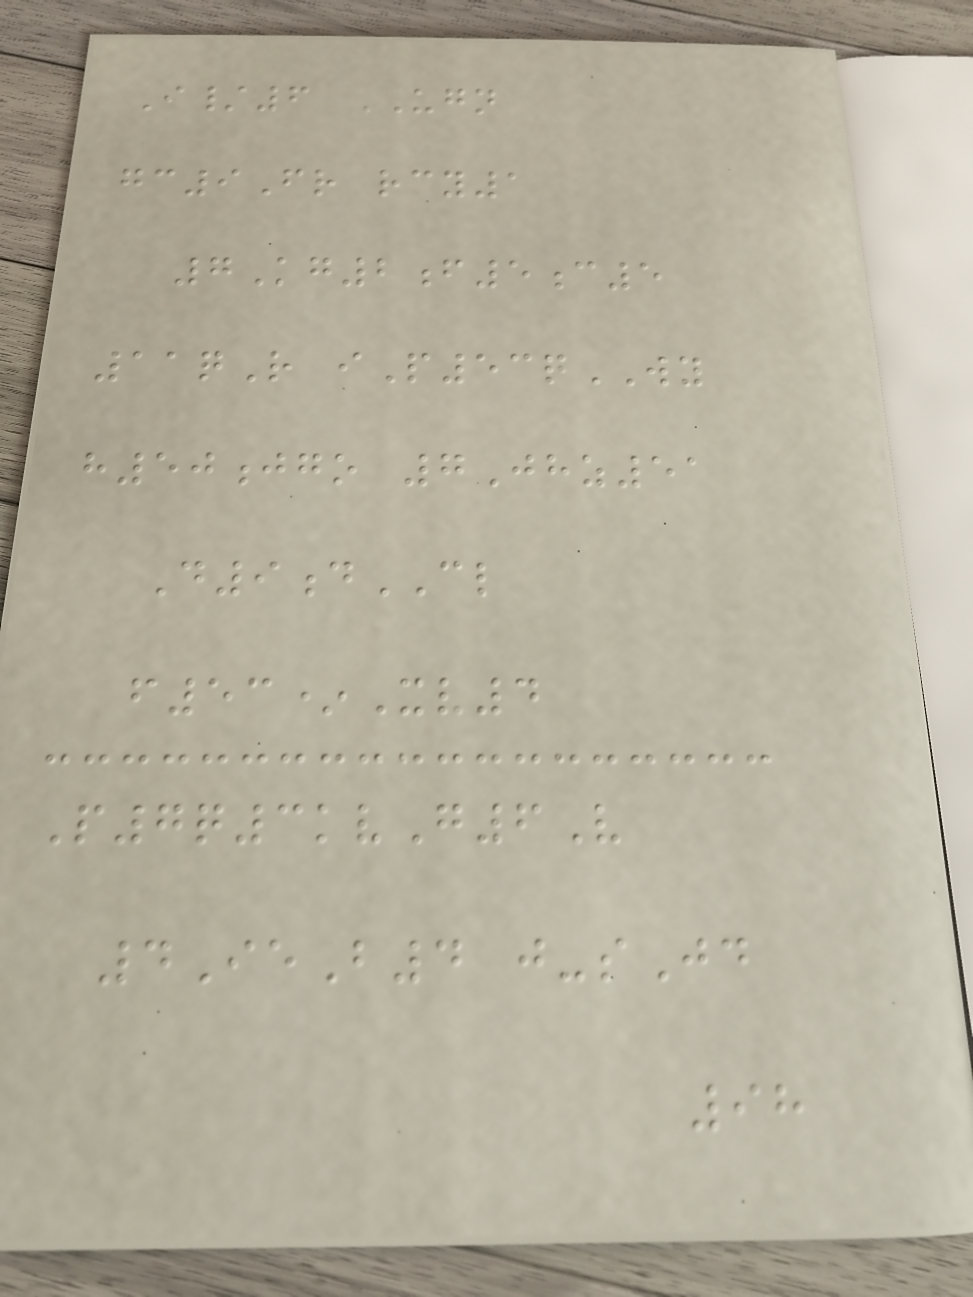I/6 UGN
gc9Fr rcy1
7Kg2f5c5
11qR iP53qWY
h50jgo 7Jhz51
D9dCL
f53*Xv4
P7q3kvG6V
4IeB4 j-sJd
98
